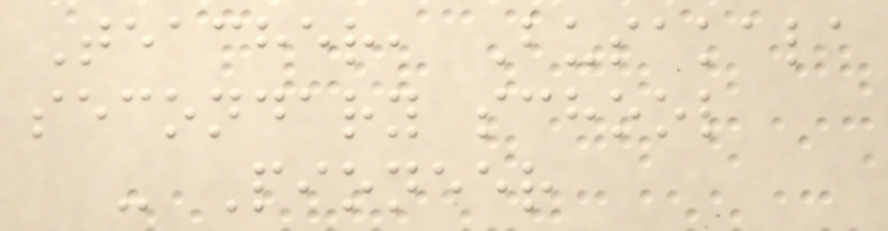Teacher, Busakala
secondary school
- Pioneer
